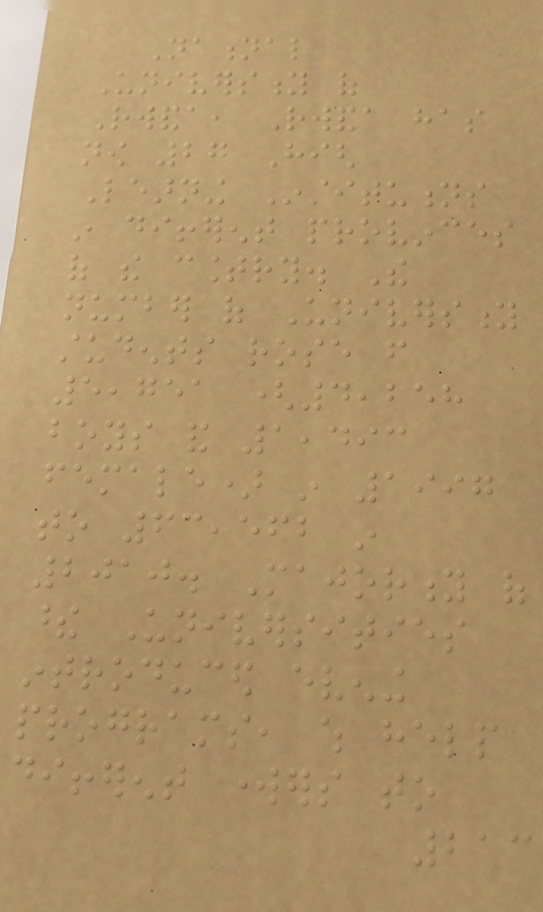National
University of
Rwanda, Rwanda has
now 27 High
Learning Institutions
in different provinces
of the country. The
number of University
students rose from
5,751 (4,258
boys and 1,493
female) in 1997
to 63,562 in
2010. Majority of
these Universities
introduced evening
programs, which help
different workers to
213
